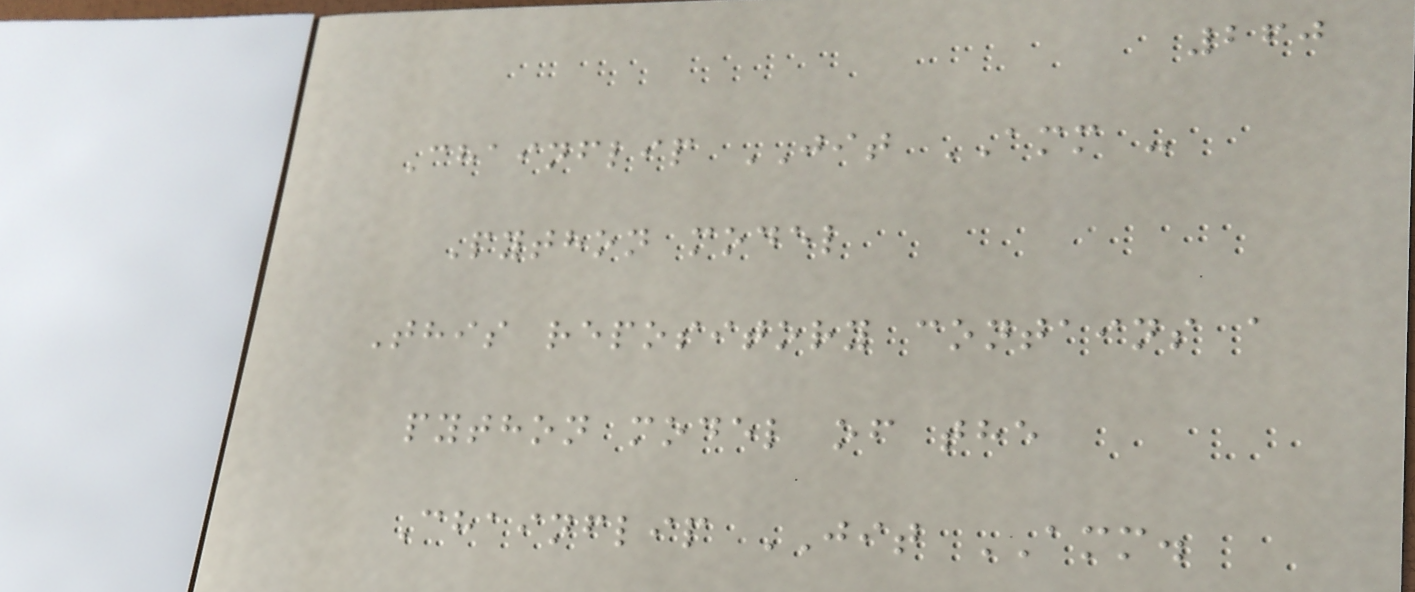260
Chainflip JIT AMM -
Python model
This repository contains a
python model of the
Chainflip JIT AMM.
